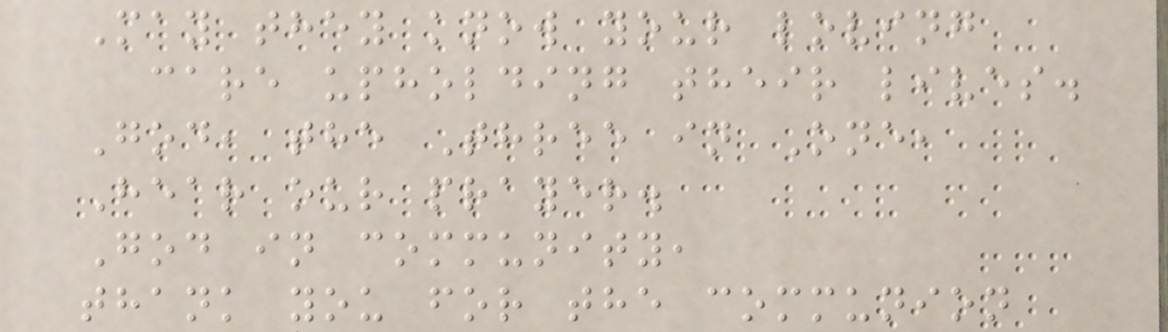May they know your loving
care upholding their lives.
God, the Three in One,
Hear our prayer.
God in community,
thank you for the communion
